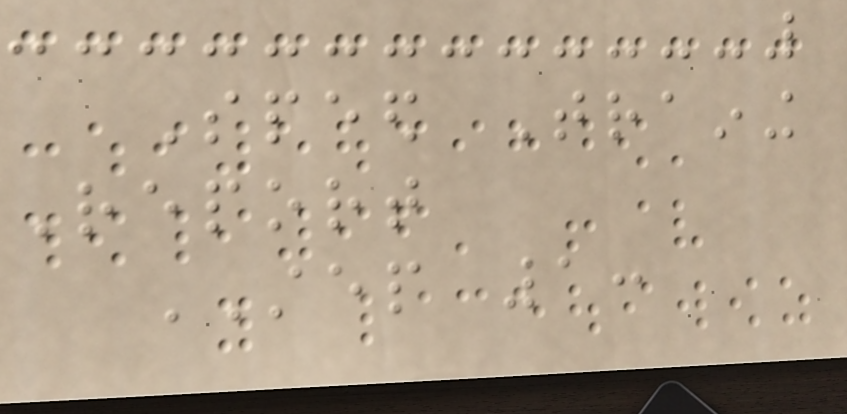Speed Training
Report
STEP 1:
